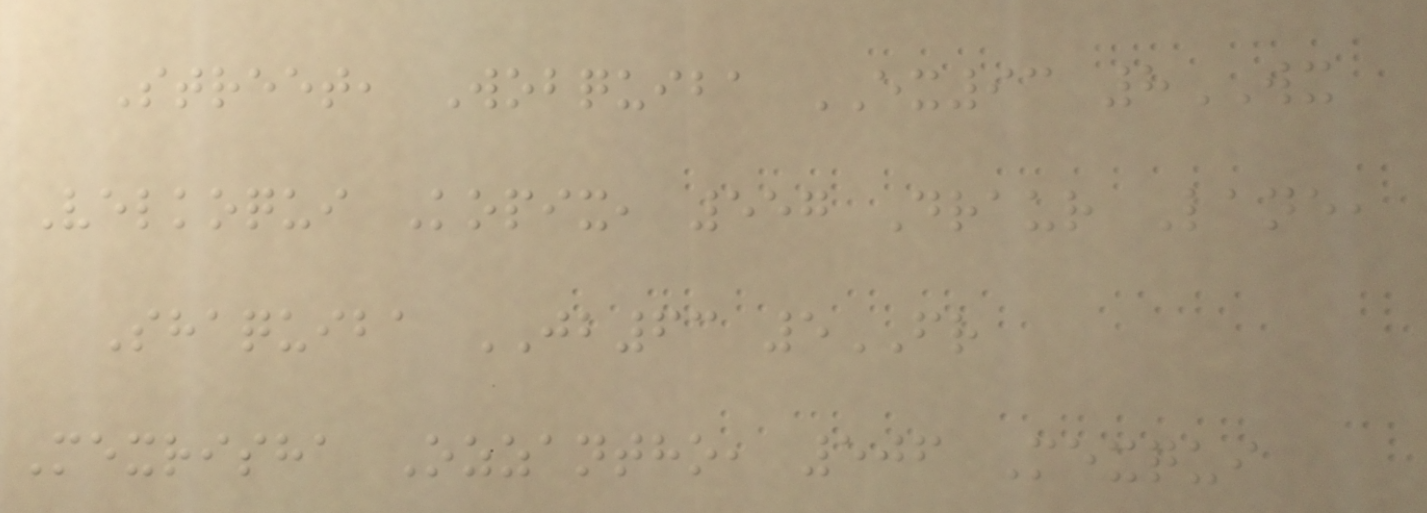Street, Wobquiba EX93 8WX
Velkoqui Kopix, 557 Draur Lane,
Shaquiba JB63 5FR
Mexrisha Ozzantho, 506 Mexqui
